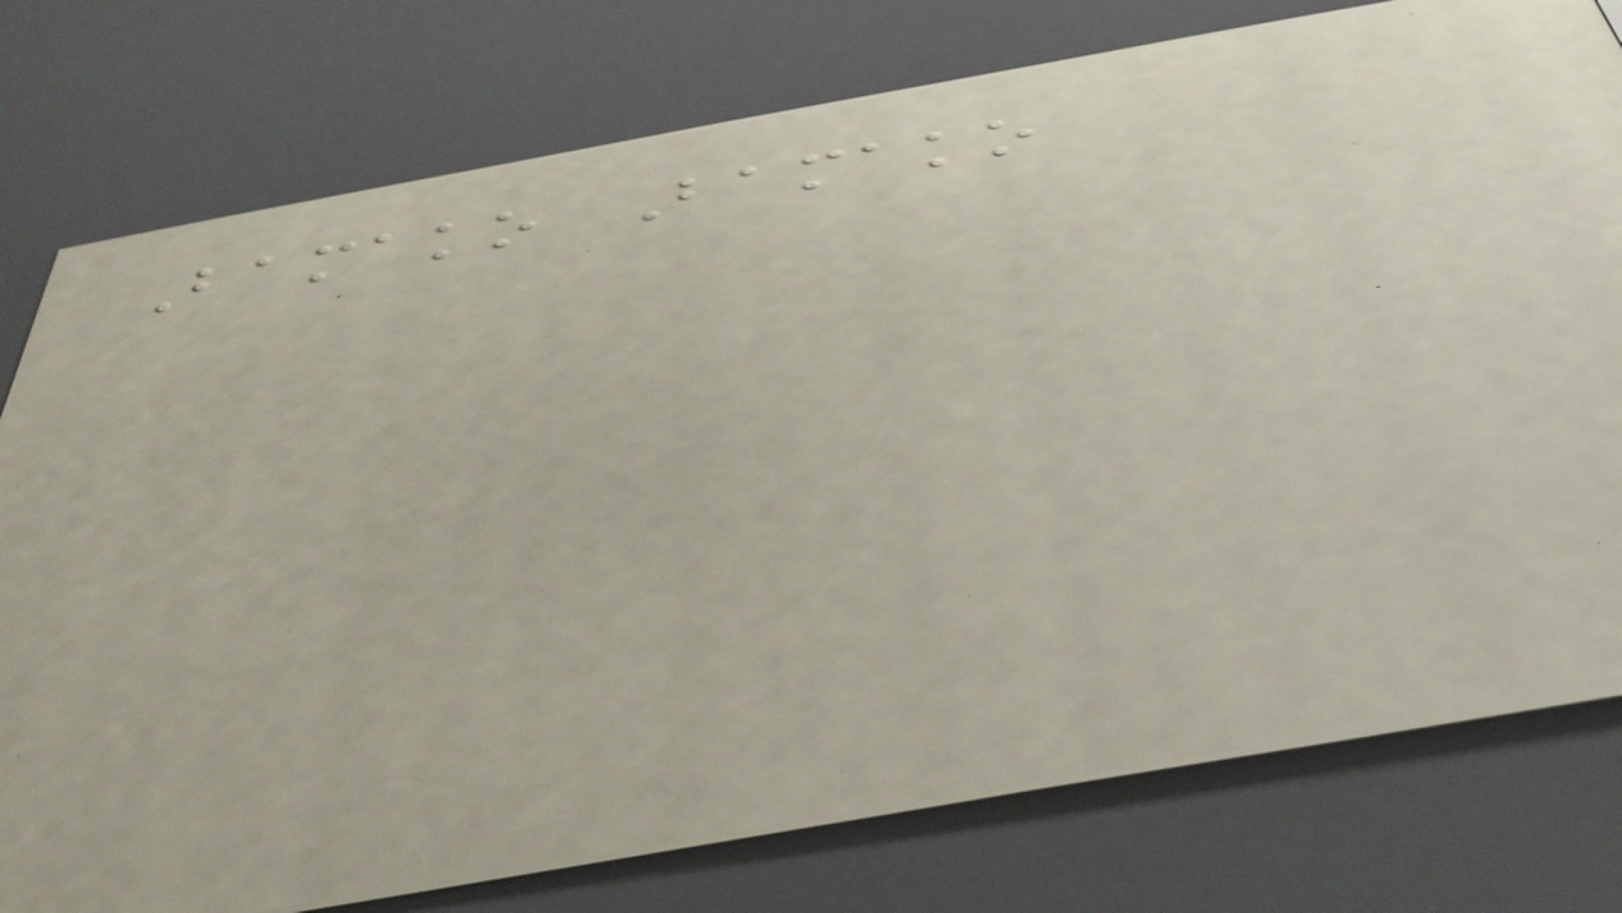Bamako Bamako
